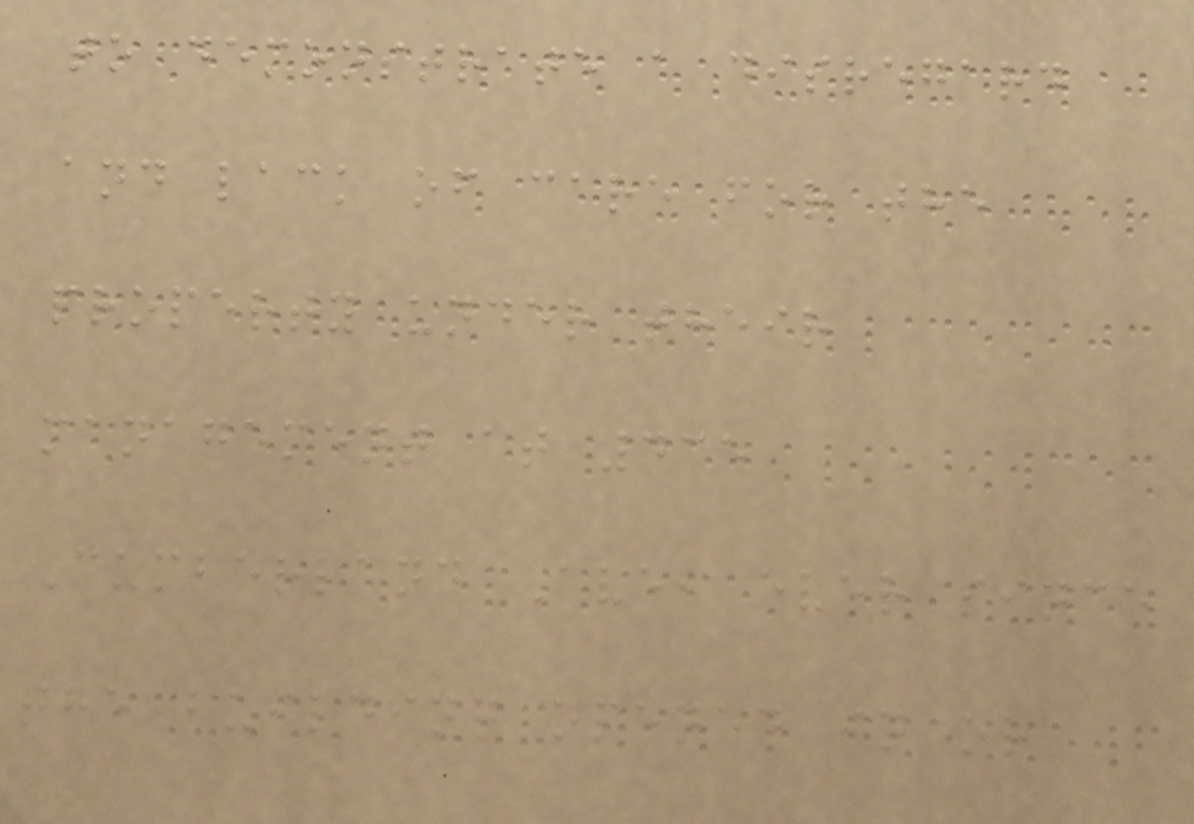to demonstrate a disregard
and lack of care for the
property under their
management at 435
Cumberland Ave, ever since
the building opened in or
